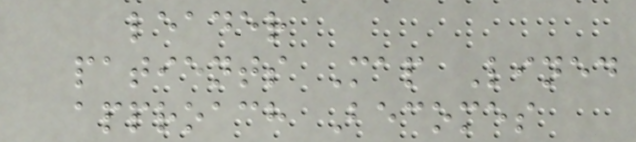leader
patients Map Lined
approach Becomes
